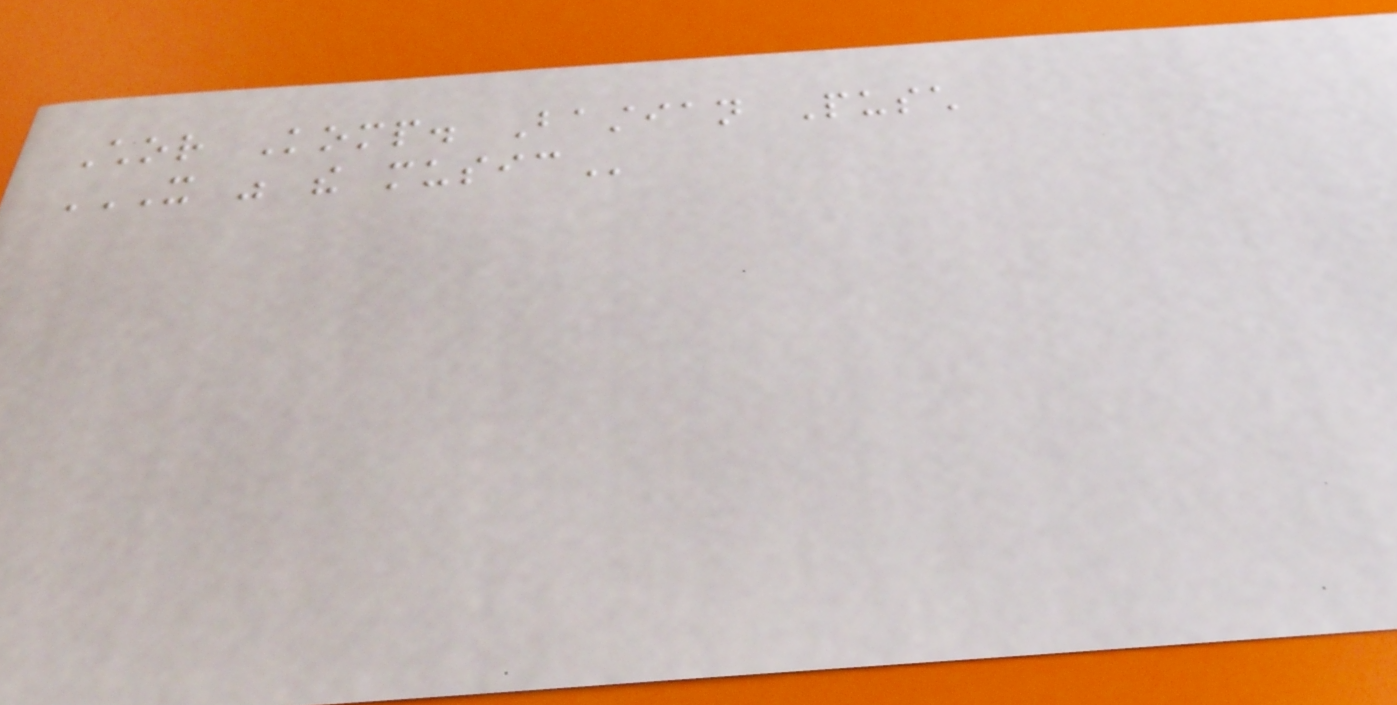Chor Komp. Bastian Pusch
IT WAS THE MUSIC
